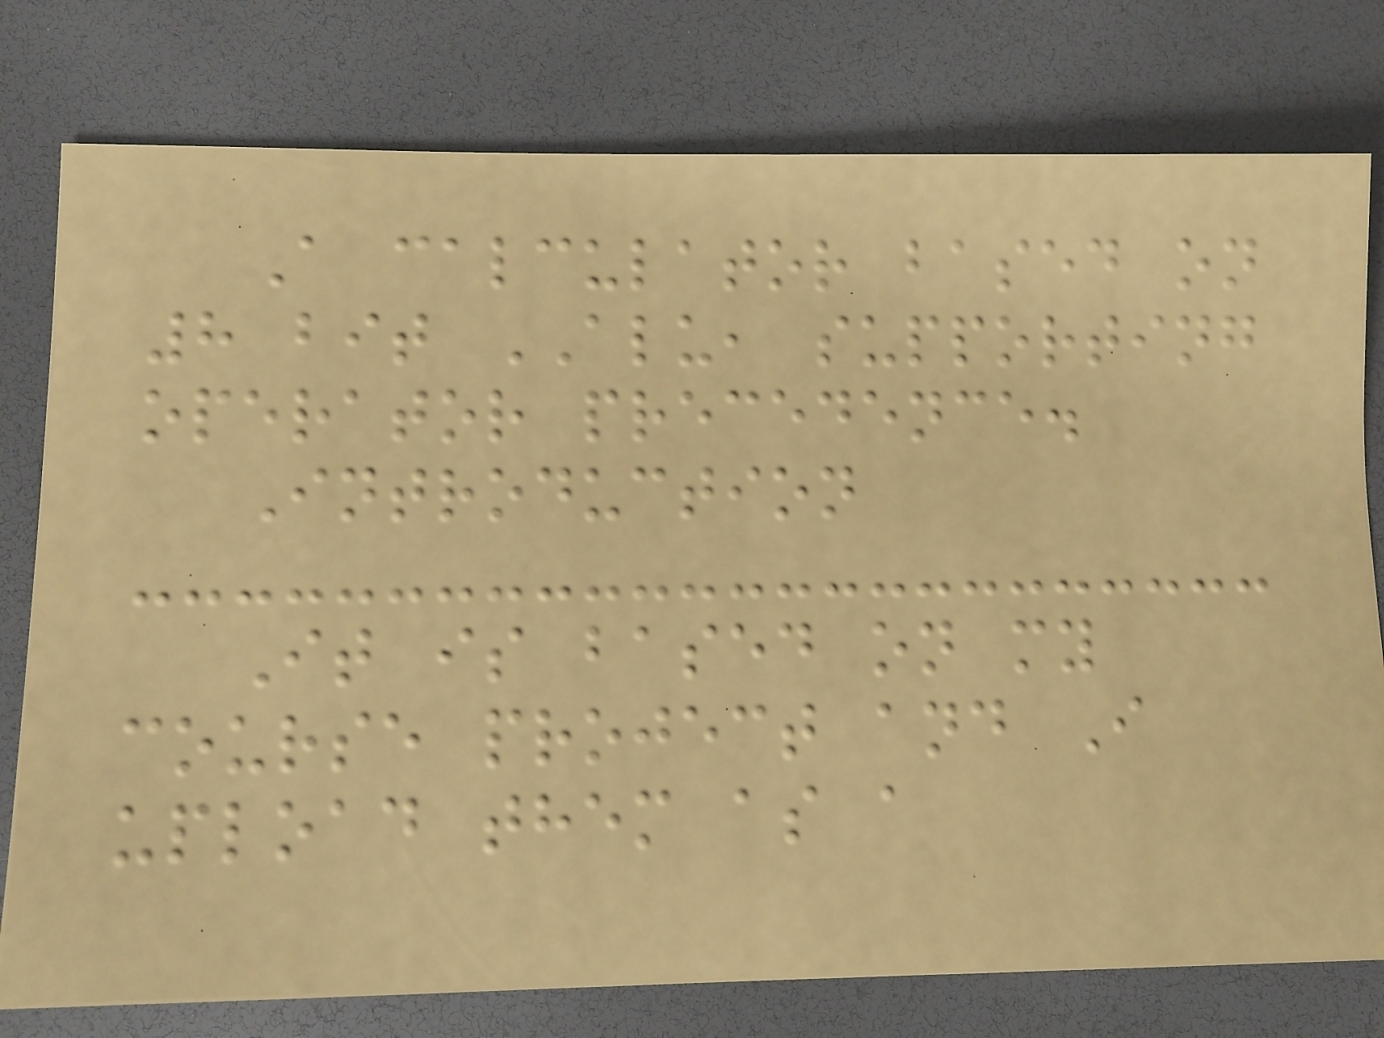A calculator based on
8 bit ALU, supporting
operator precedence.
Introduction
It is based on my
course project and I
upload them as a
